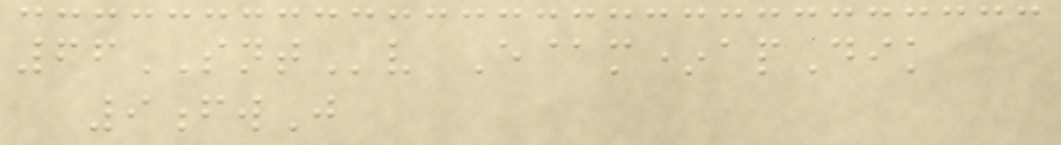66SNTv E@m*apDik
9fwJ
